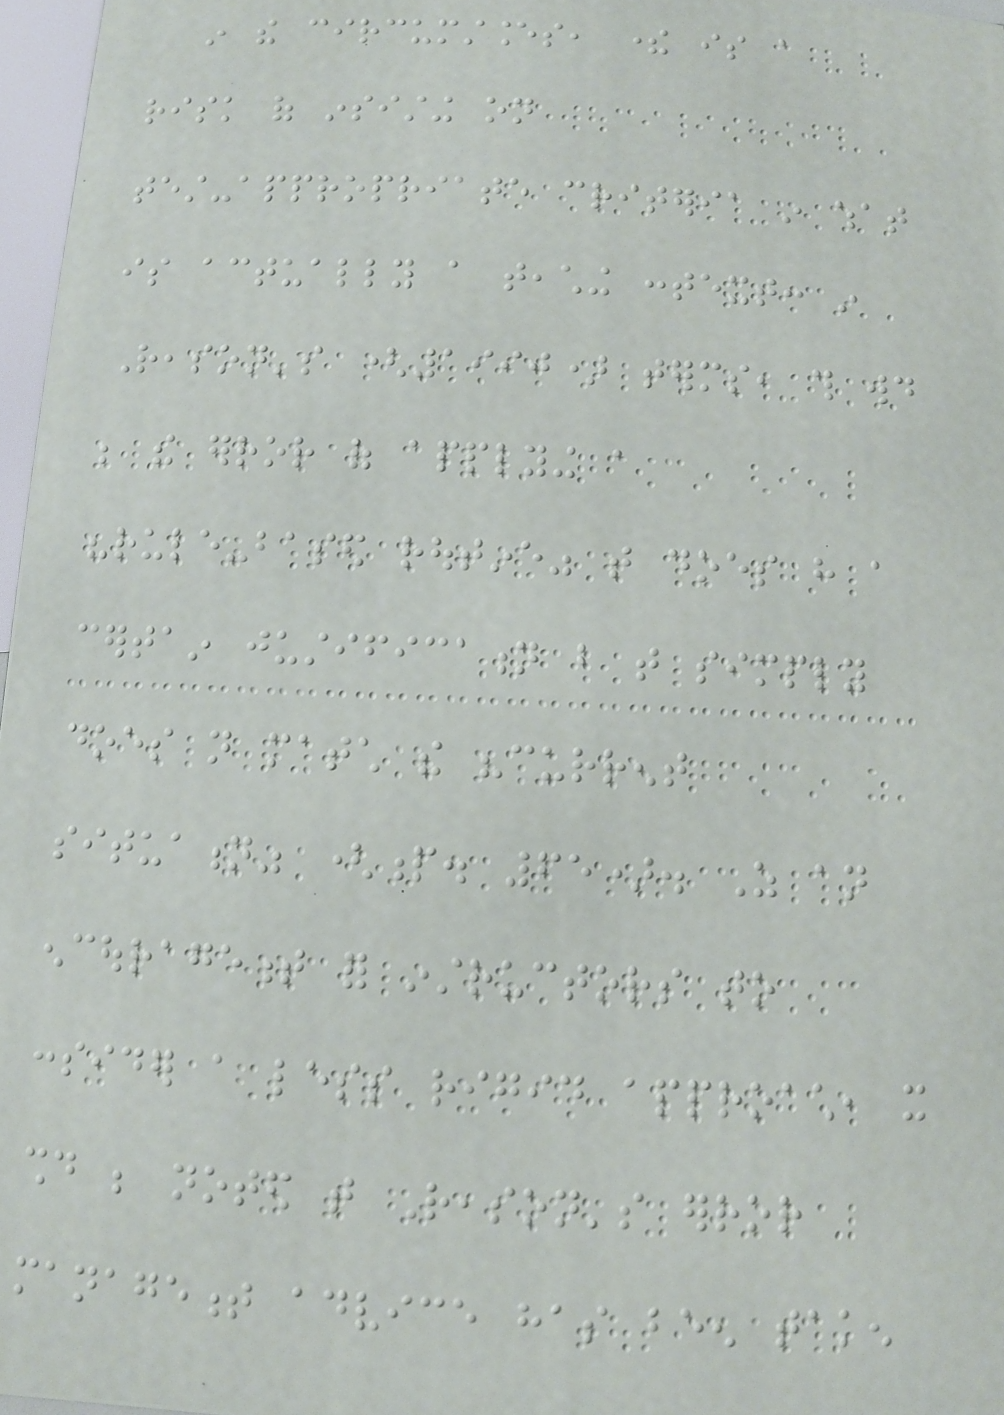in the circumstances, there is a
risk of insisting on
test-appropriate criteria in what
is actually a teaching context: in
Reason's (1990) terms, this would
be the error of applying a
"rule-based routine" that does have a
certain justification but that simply
does not match the "current
situation" (p. 65). As an
encouragement for instructors to
consider a less rigid approach, it
should be noted that Reason's error
management advice has been taken
